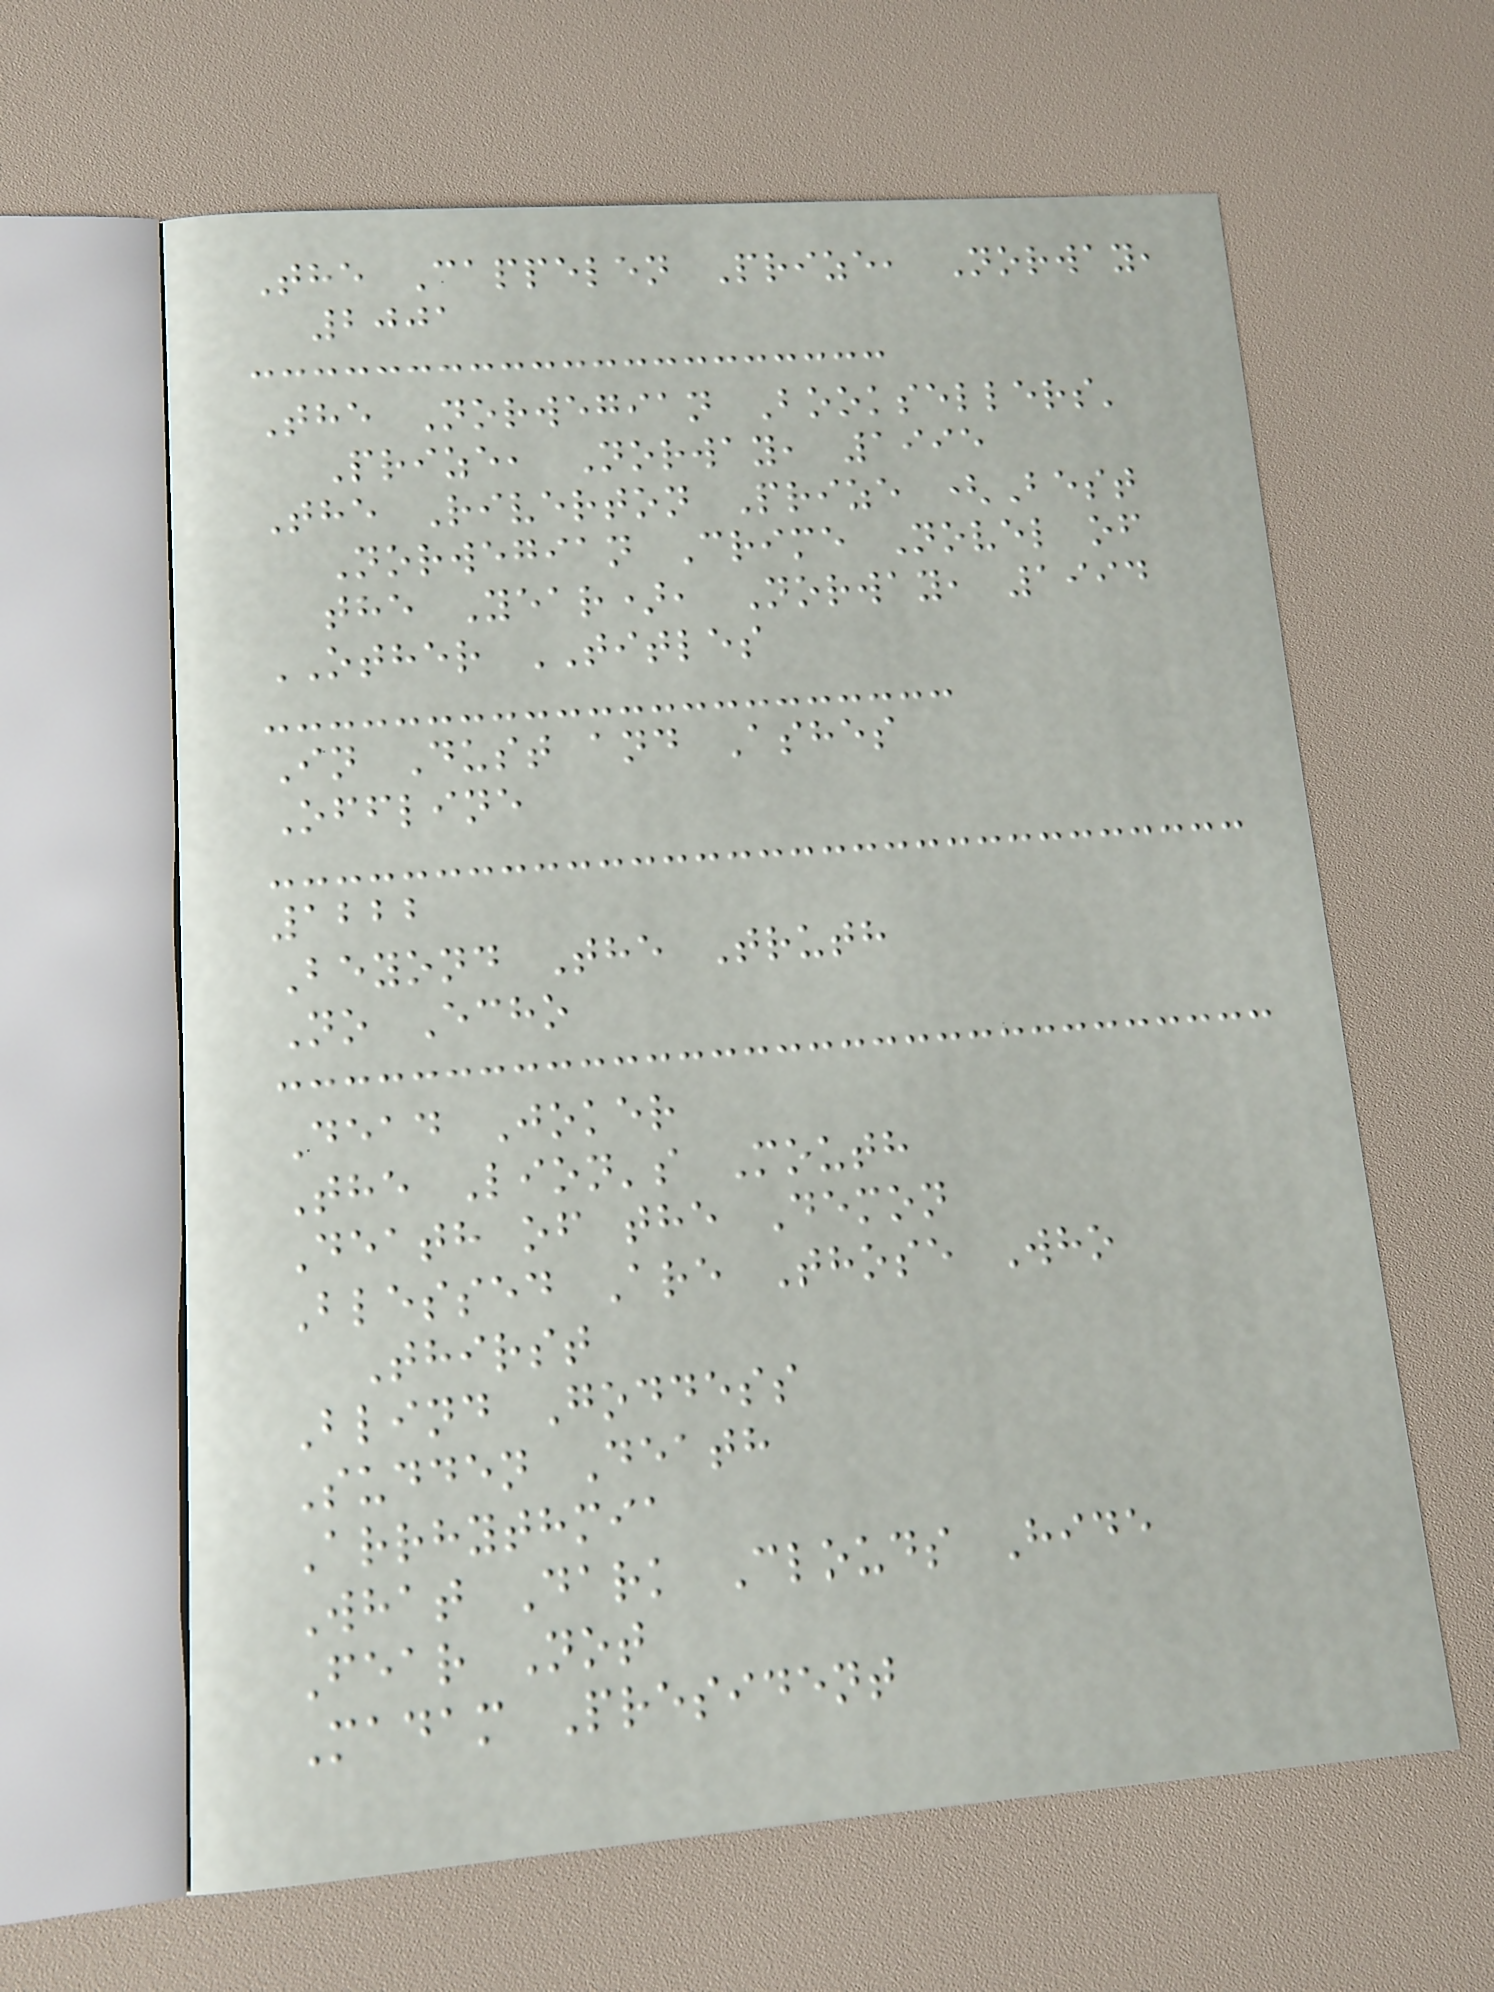The Cappelen Prize, Norway,
2001
The Norwegian Booksellers'
Prize, Norway, 1995
The Riverton Prize (Best
Norwegian Crime Novel of
the Year), Norway, 1994
OTHER TITLES
In Dust and Ashes
Offline
1222
Beyond The Truth
No Echo
Dead Joker
The Lion's Mouth
Death of the Demon
Blessed Are Those Who
Thirst
Blind Goddess
Sudden Death
Arrhythmia
What Dark Clouds Hide
Fear Not
Madam President
